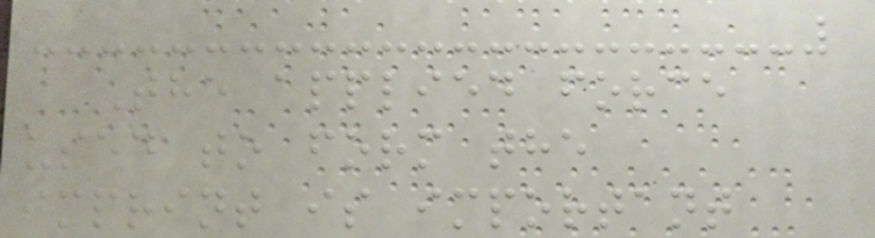The applied force
used to form the
imprint is important
